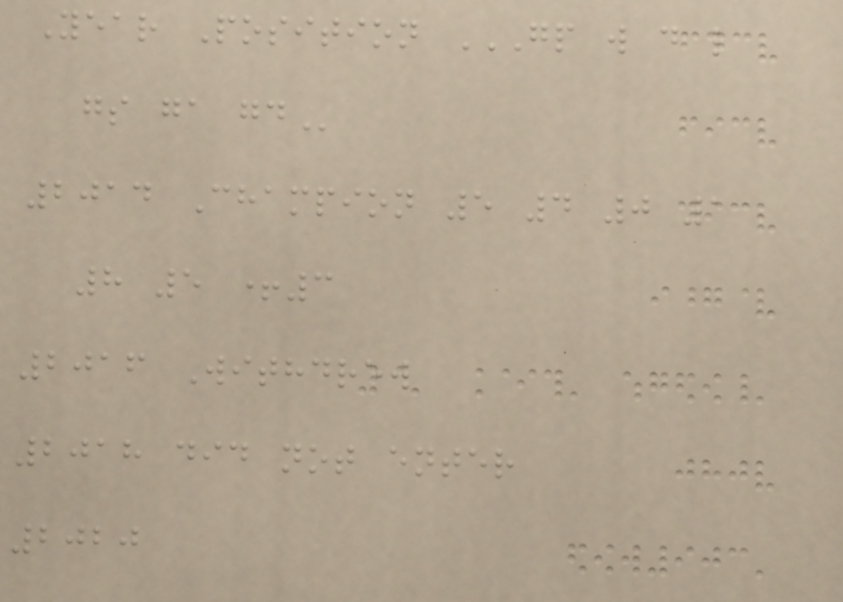Year Position GP W D L
GS GA GD
2014 Champion 5 4 0 1
8 5 +3
2016 Withdrew
2018 did not enter
2020
